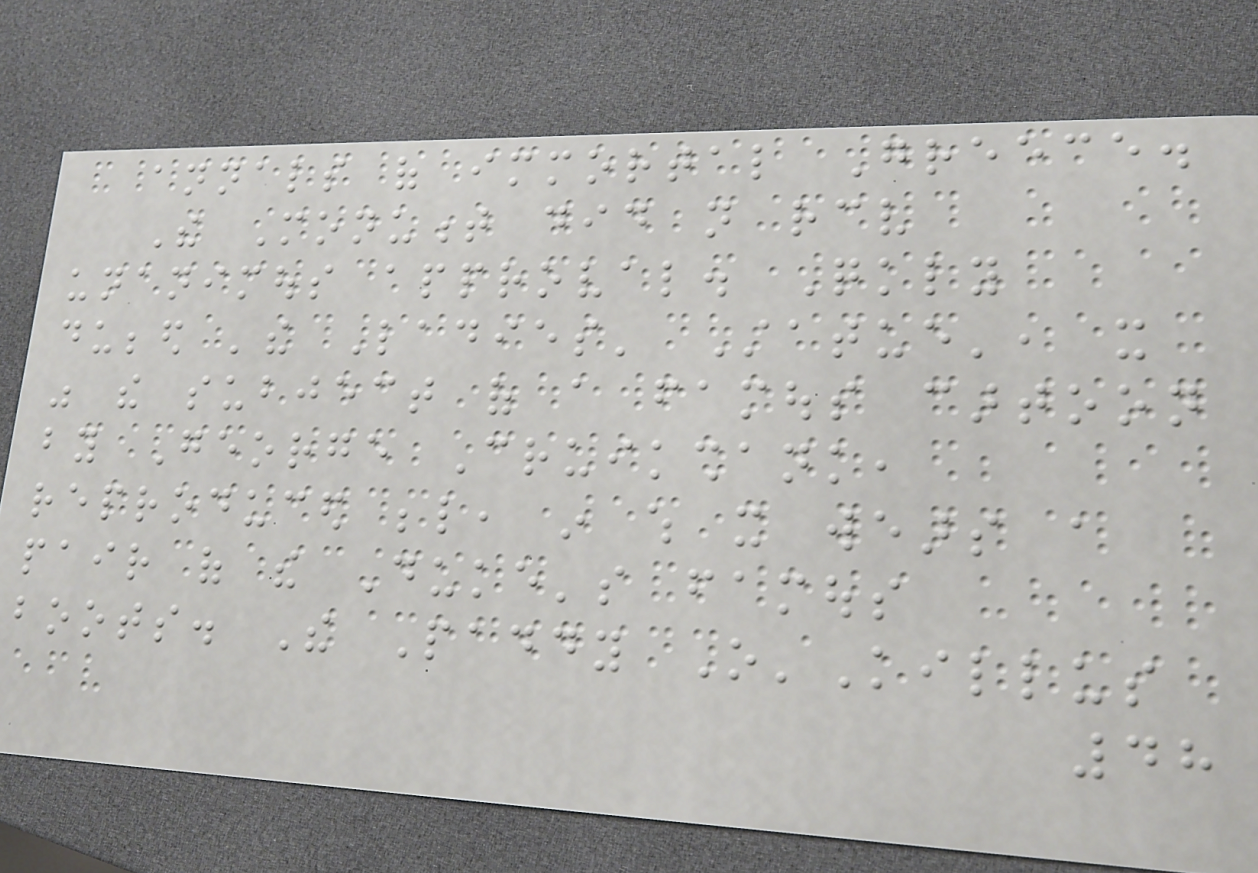annals of immortal Greece.
The Monument did not receive
unanimous approval. Quickly
dubbed 'the Ladies' Statue', it
was the subject of a famous cartoon
by George Cruikshank,
reproduced below, in which it wears a
pair of the Duke's famous
boots. The Paddy O'Killus
48
